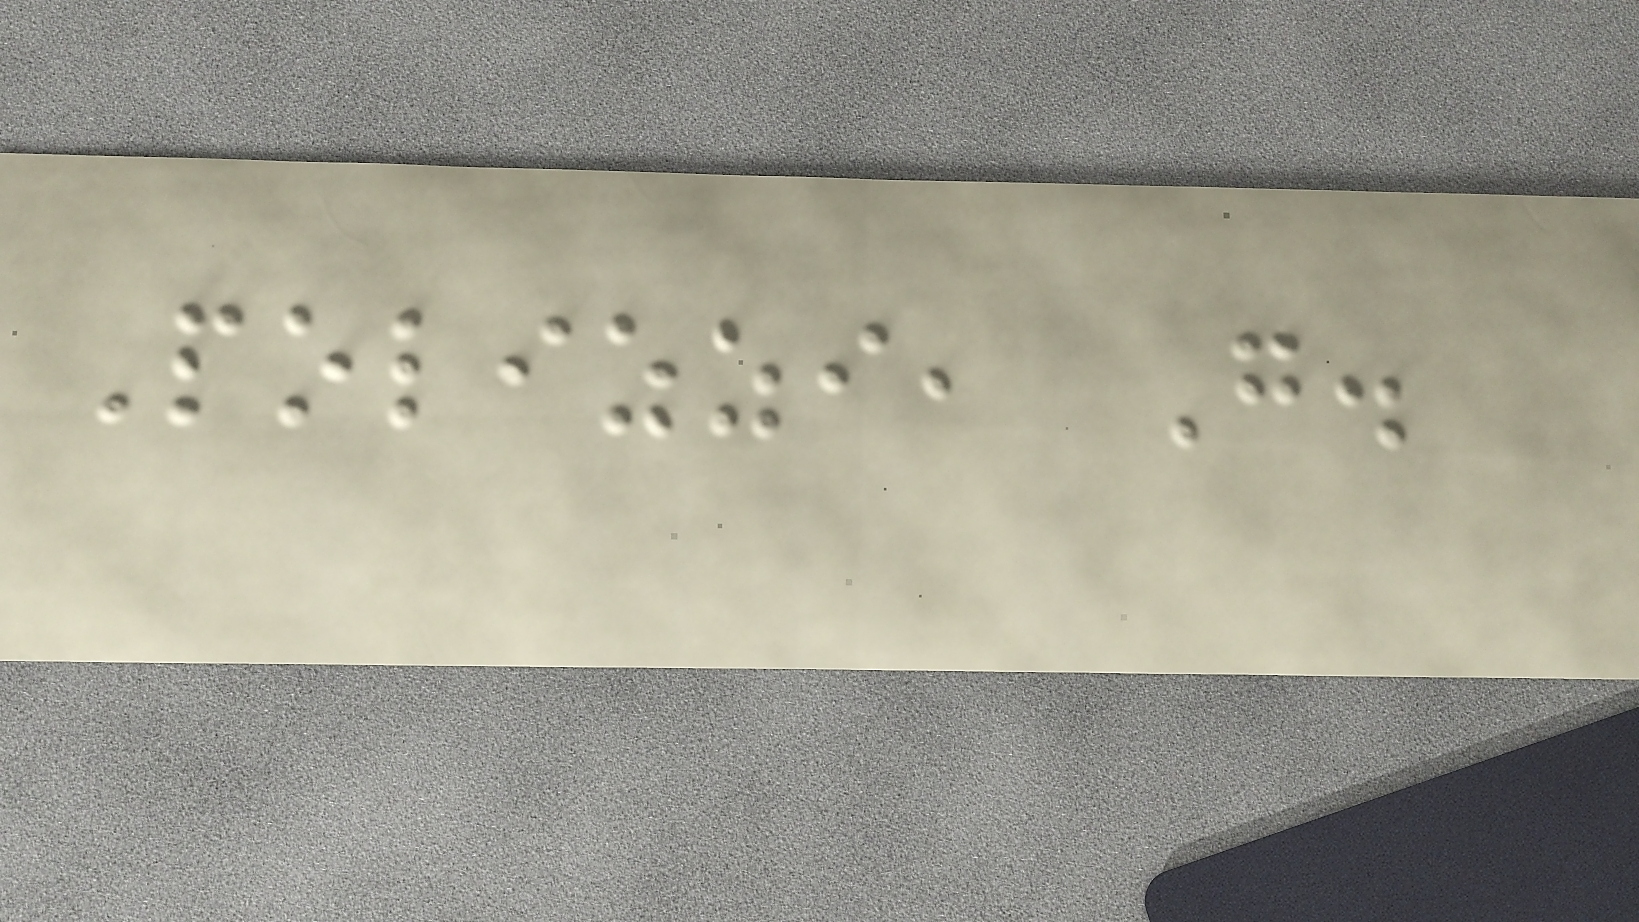Polizzi, G.
